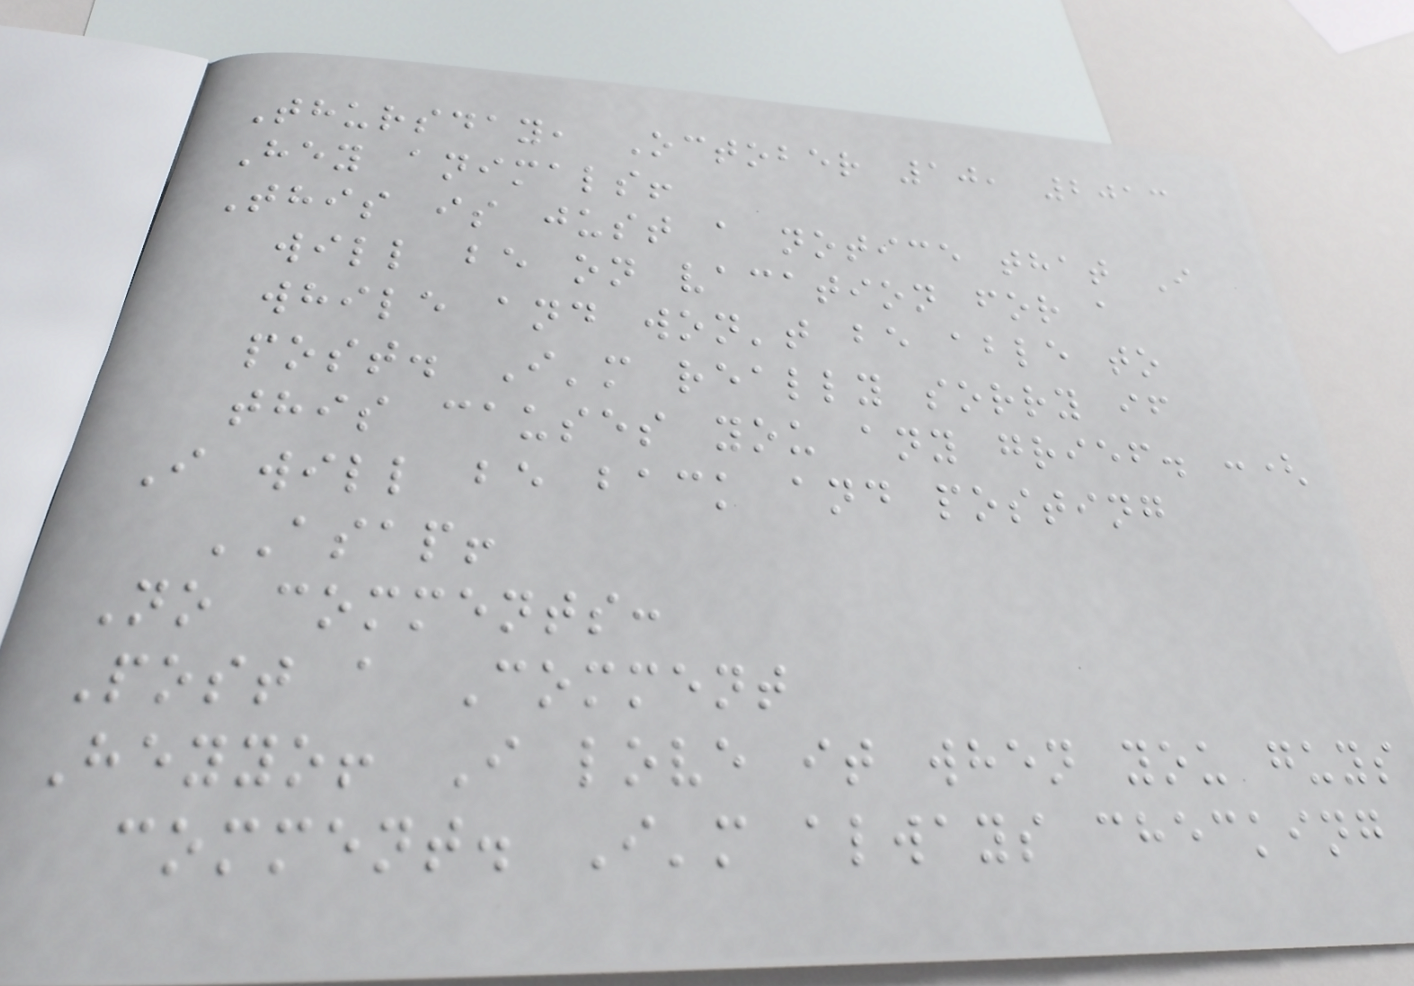Thursday, October 10, 2013
Hey animals!
This is just a notice that I
will be on vacation for a
while and won't be able to
post. I'm really sorry if
this causes you any grief. :(
I will be back and posting
ASAP!
No comments:
Post a Comment
Heyyo! I love it when you guys
comment. I'm always checking
